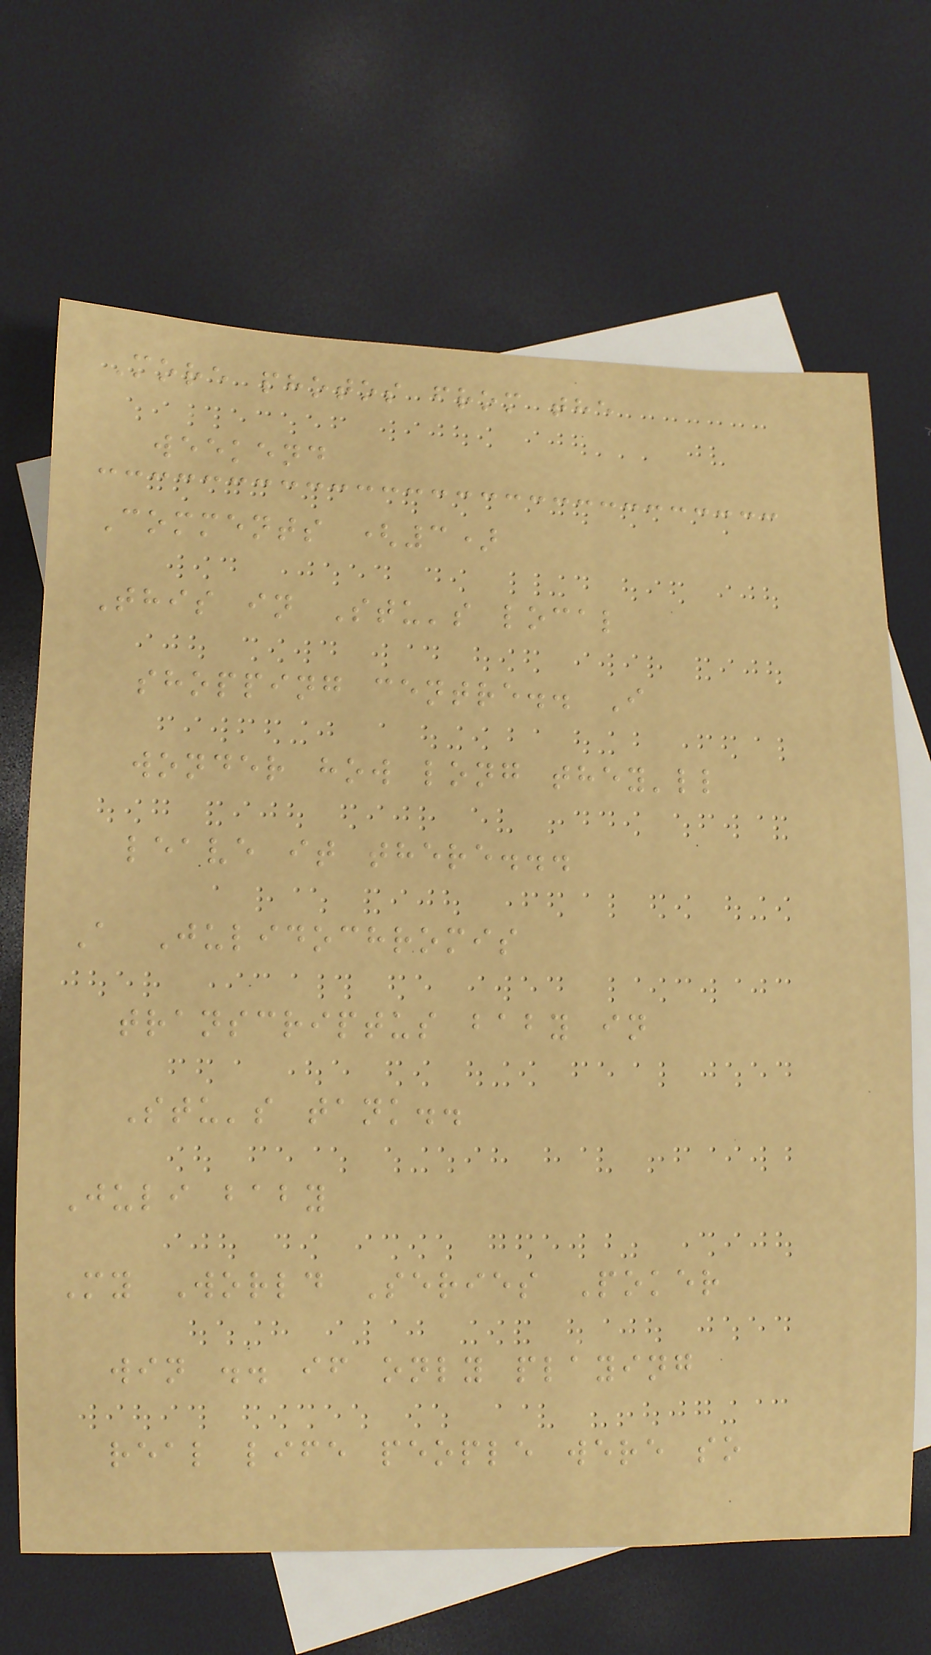More photos from the
weekend
Comments (3)
This in Stu's local
shopping centre.. I
wonder how long they'll
leave it there...
A Julidochromis
transcriptus baby in
Stu's tank..
Juli baby
My World Series Poker
win .. if only playing
real life people were so
